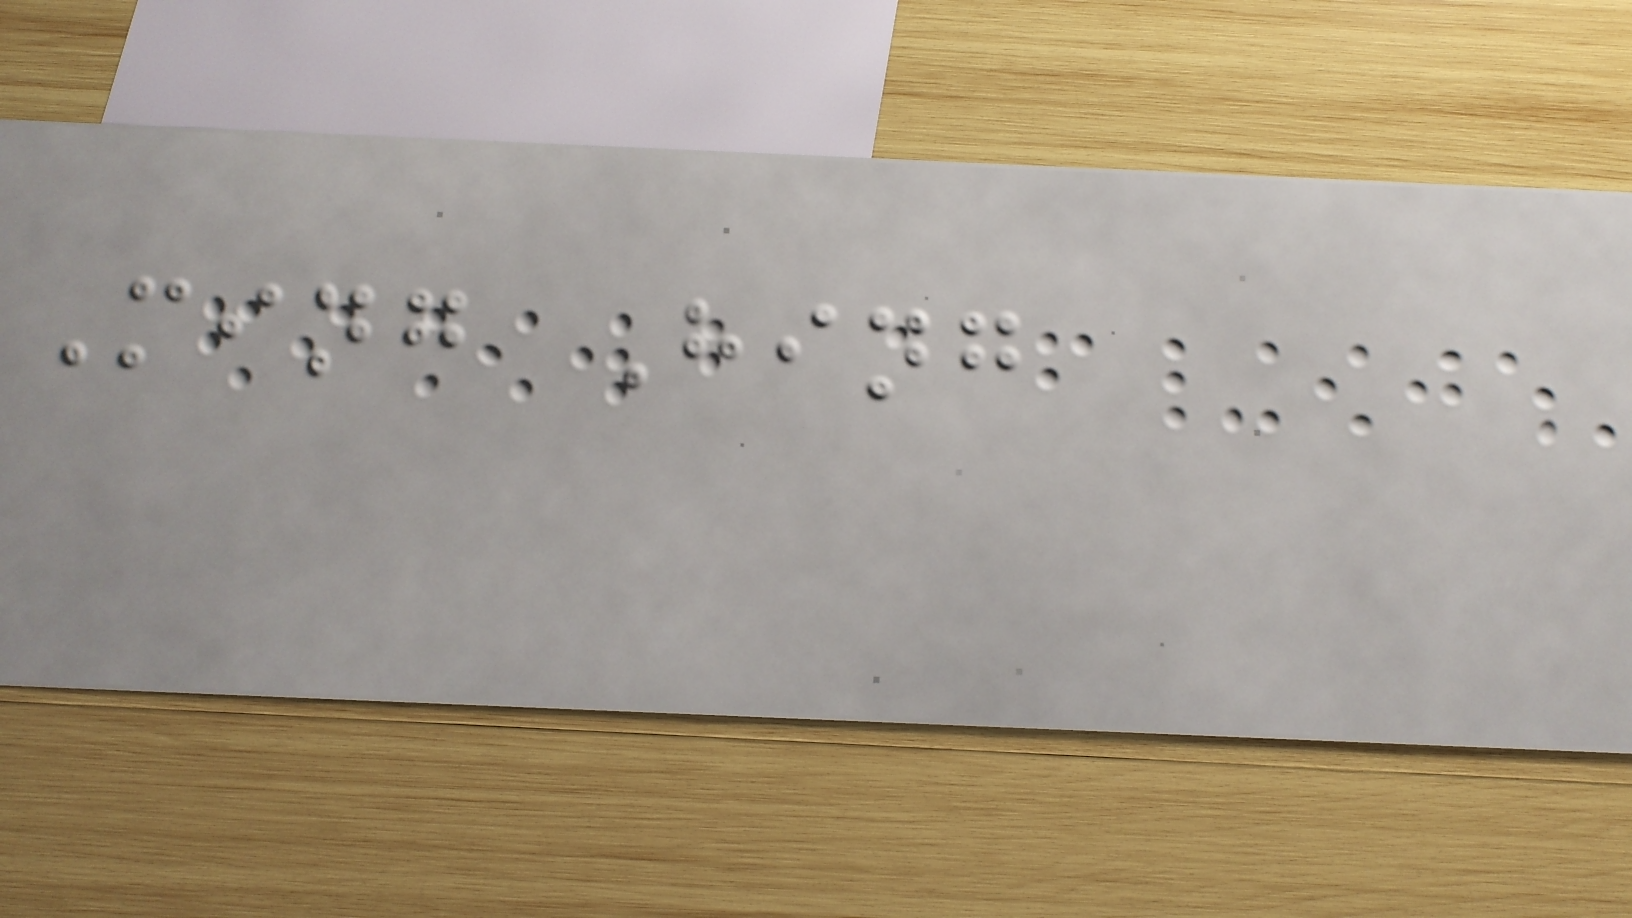Ming Hing
